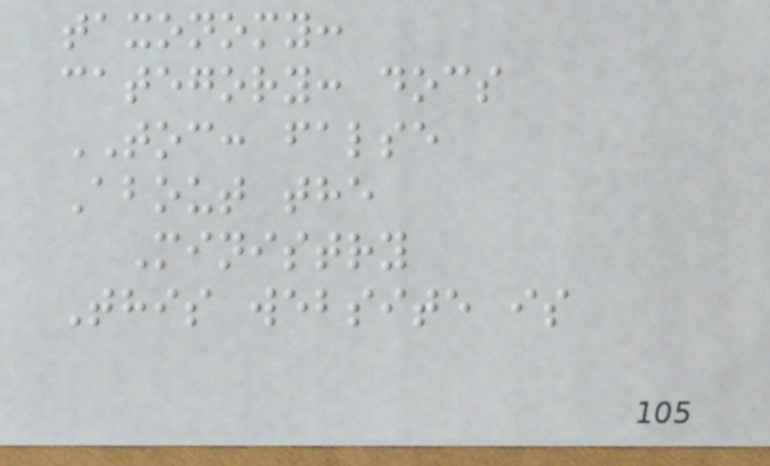taxonomy:
category: docs
TOC: false
About the
Ministry
This website is
